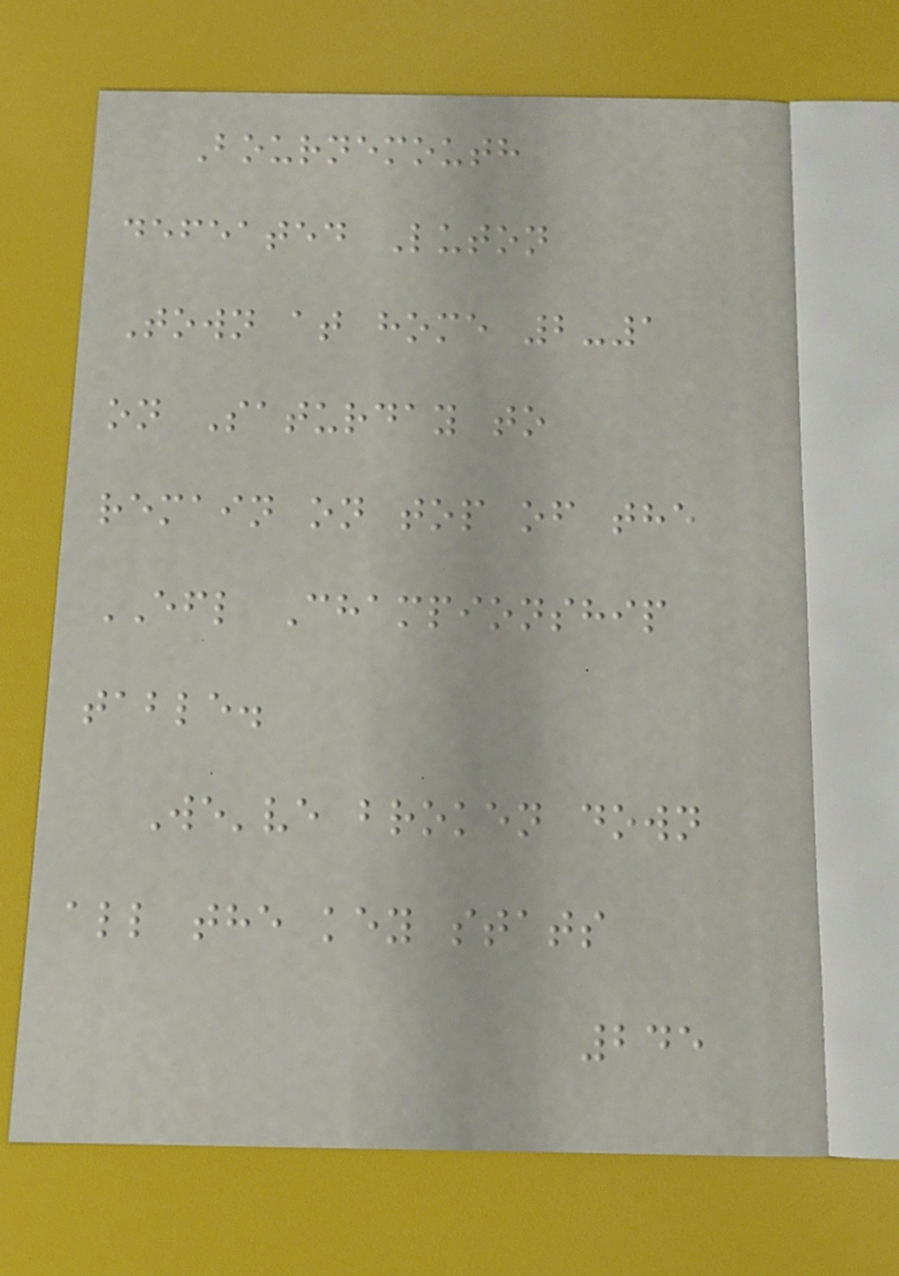Bournemouth
defeated Luton
Town at home 2-1
on Saturday to
remain on top of the
EFL Championship
table.
We've broken down
all the key stats
245
